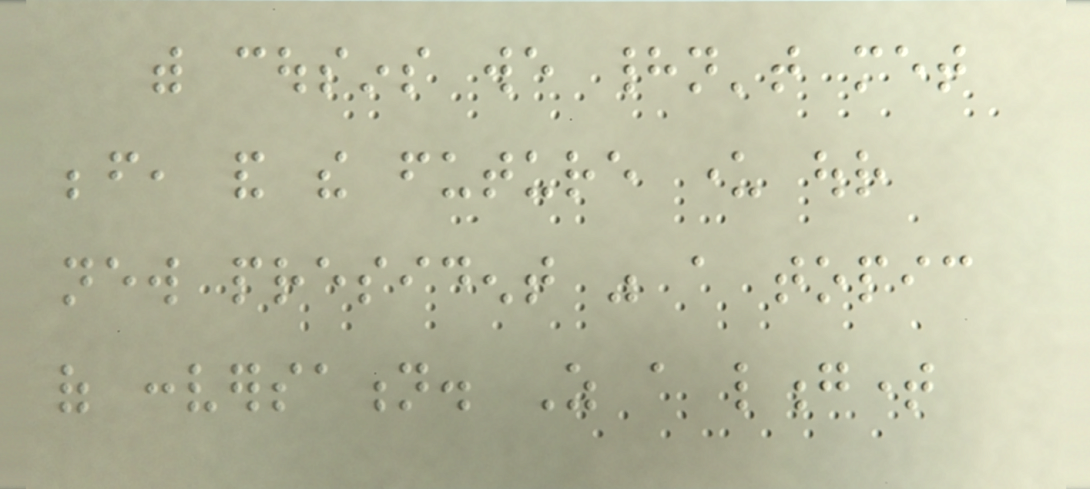with cousins we hadn't met
before, and the future under our
new president was a topic
of conversation. As a longtime
